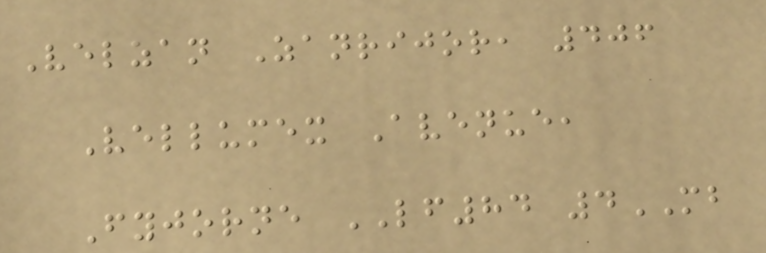Velzan Zanrijor, 406
Vellumex Avenue,
Fyjorne LF84 4MB
